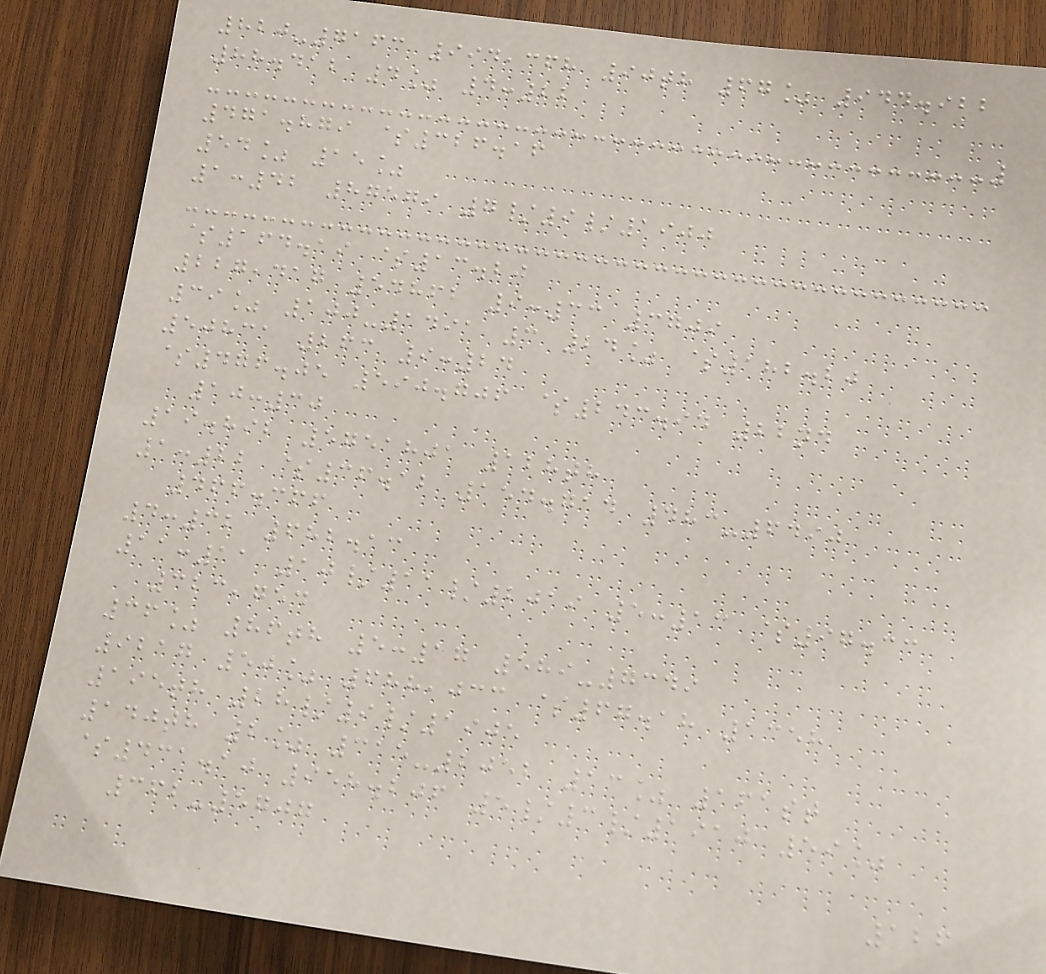820-7163 994,368 90th 67% 944.922
88.412 4% 4:22
471.879 $326.16
54% 15%
1:42 87579 7/9/1900
$164.19 $13.20
227,417 54862 9:33 3709
39% 100-1491 3 24% $182.20
50831 263 9:24
$476.05 590.706 $243.94 22nd
10:30
19.892 5751801 128th
1:22 $36.12 154.714 483-6490
466.366
4:32 682.13
11:11 10/11/2019 5:13 $97.33
323,754
36% 86th 5:17 589-7349
9217 50% 688,033 $67.18 1358
195th 28/9/1905
140th 2% 315-2052 13% 161st
$431.10 958.206 5/3/1910 59%
362-5707
126
